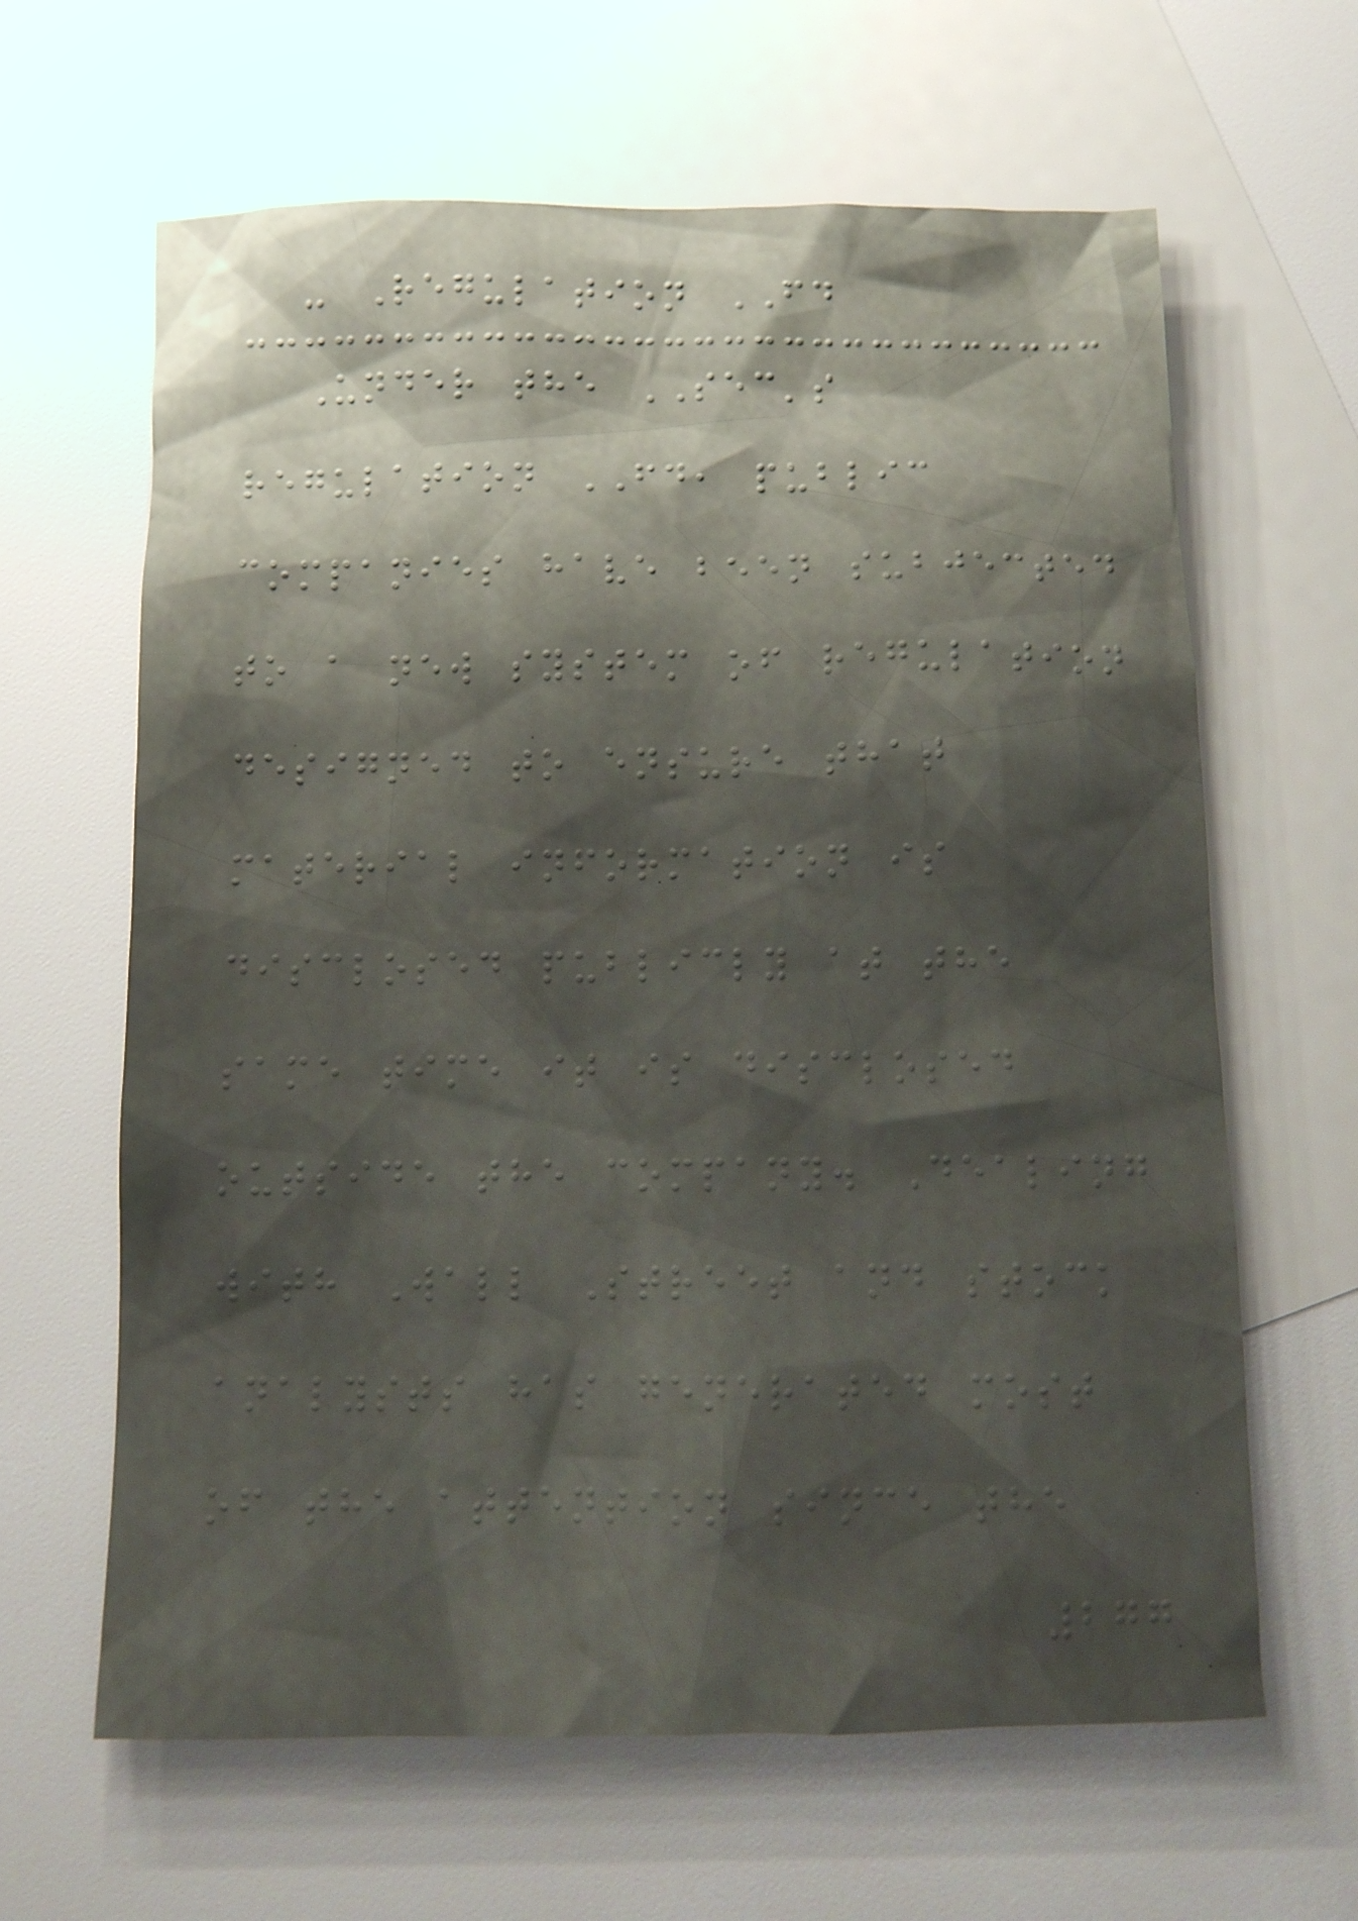- Regulation FD
Under the SEC's
regulation FD, public
companies have been subjected
to a new system of regulation
designed to ensure that
material information is
disclosed publicly at the
same time it is disclosed
outside the company. Dealing
with Wall Street and stock
analysts has generated most
of the attention since the
277
